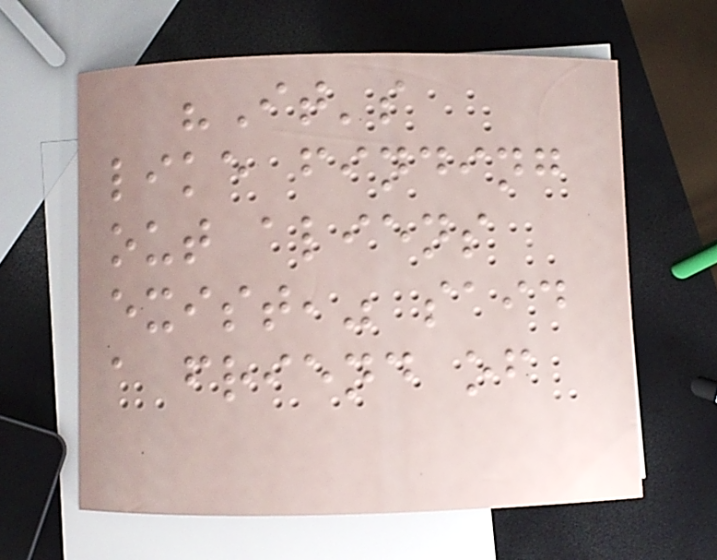"It's
like finding
out aliens
exist," said
a friend of
